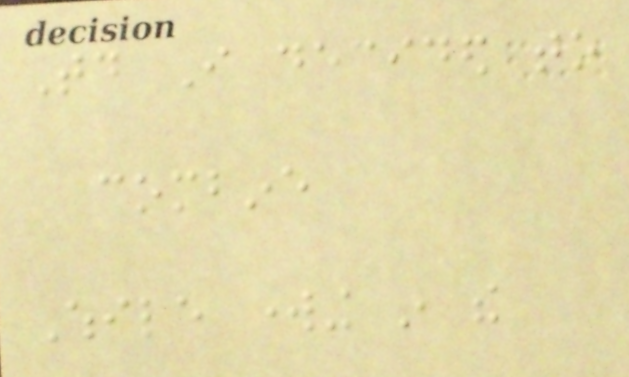Today I decided to
combine
While working in the
